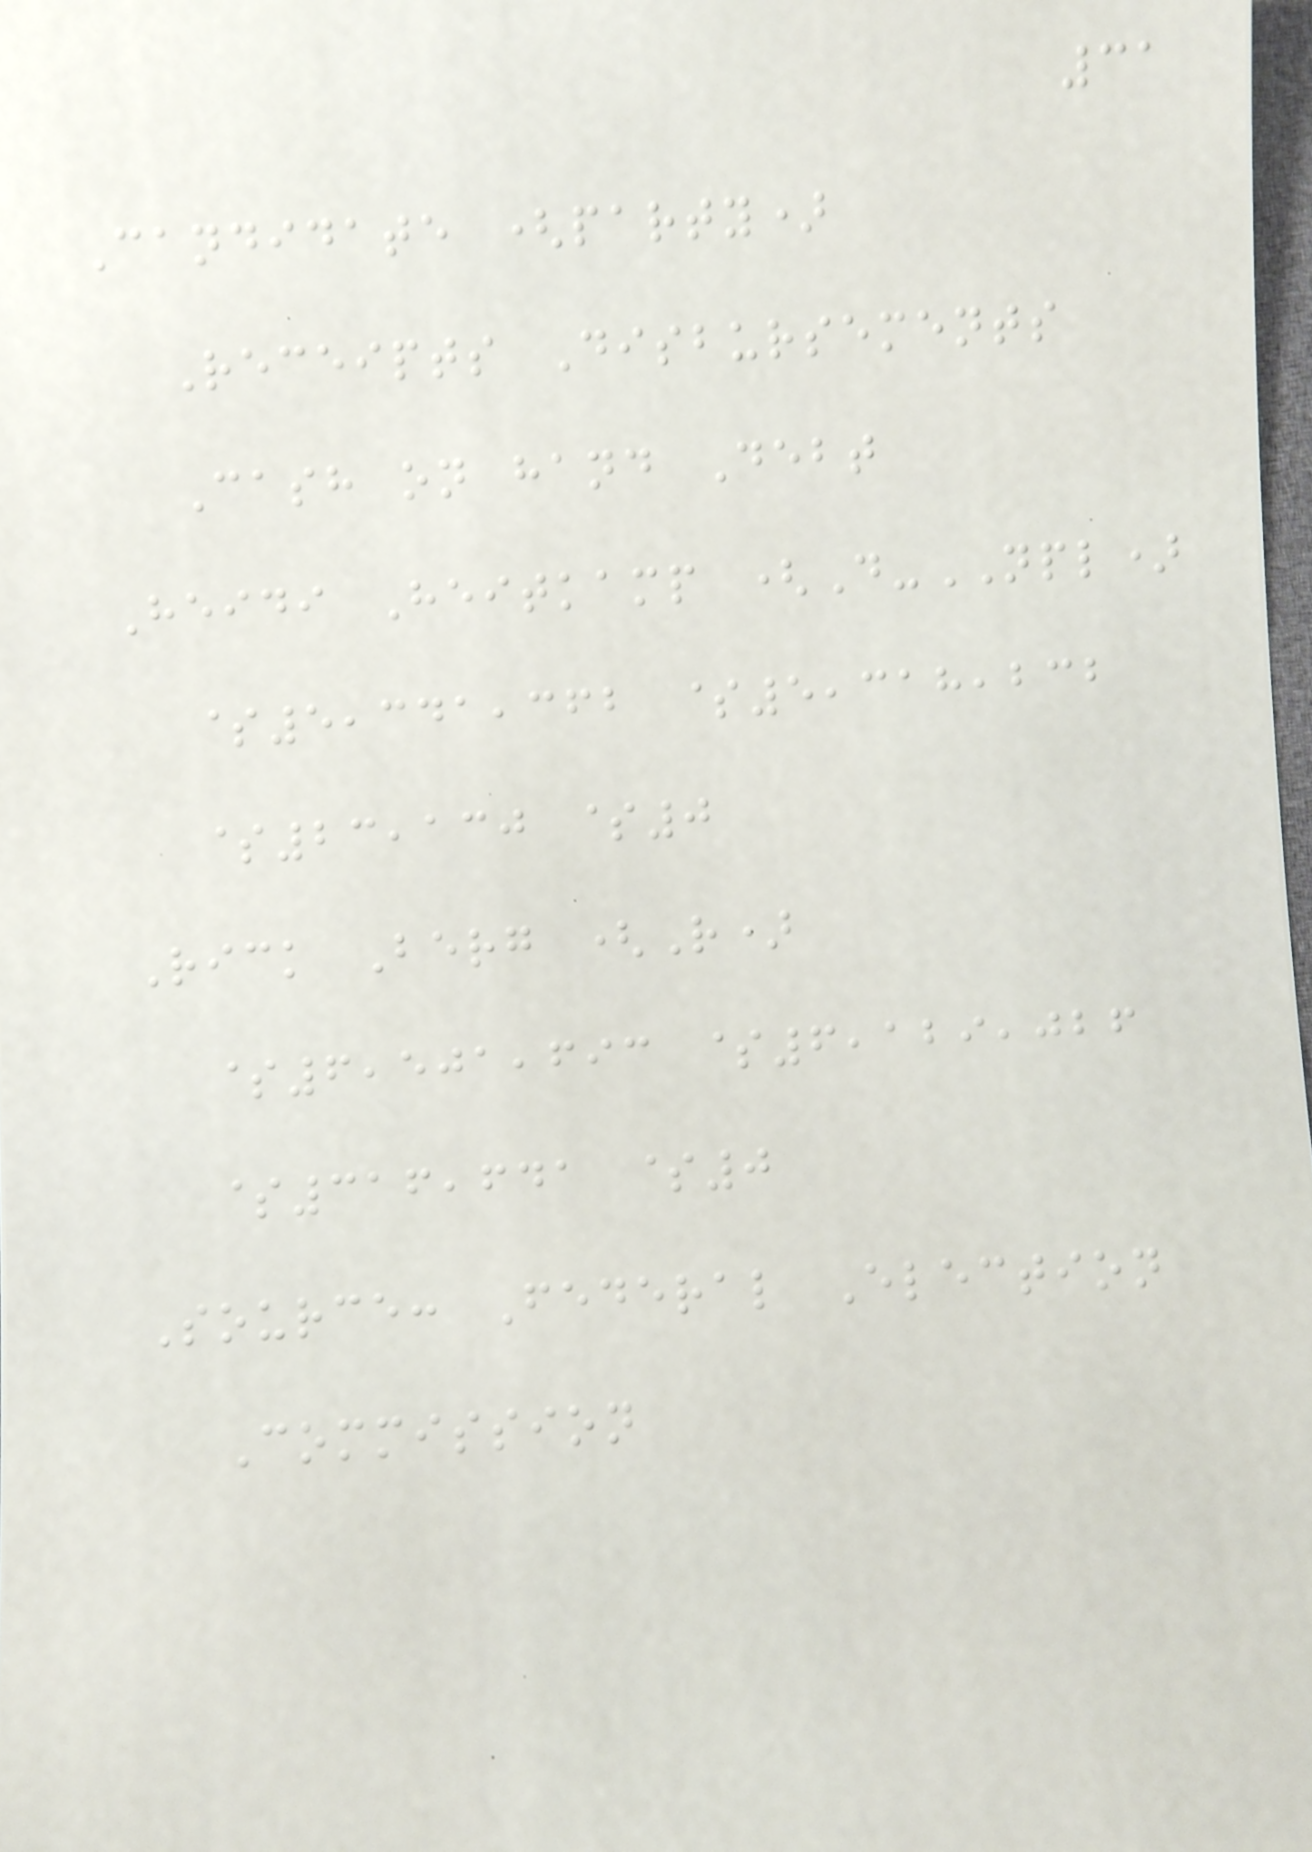31
Candidate (party)
Receipts Disbursements
Cash on hand Debt
Heidi Heitkamp (D-NPL)
$5,341,362 $5,318,232
$23,130 $0
Rick Berg (R)
$6,501,693 $6,129,026
$316,641 $0
Source: Federal Election
Commission
